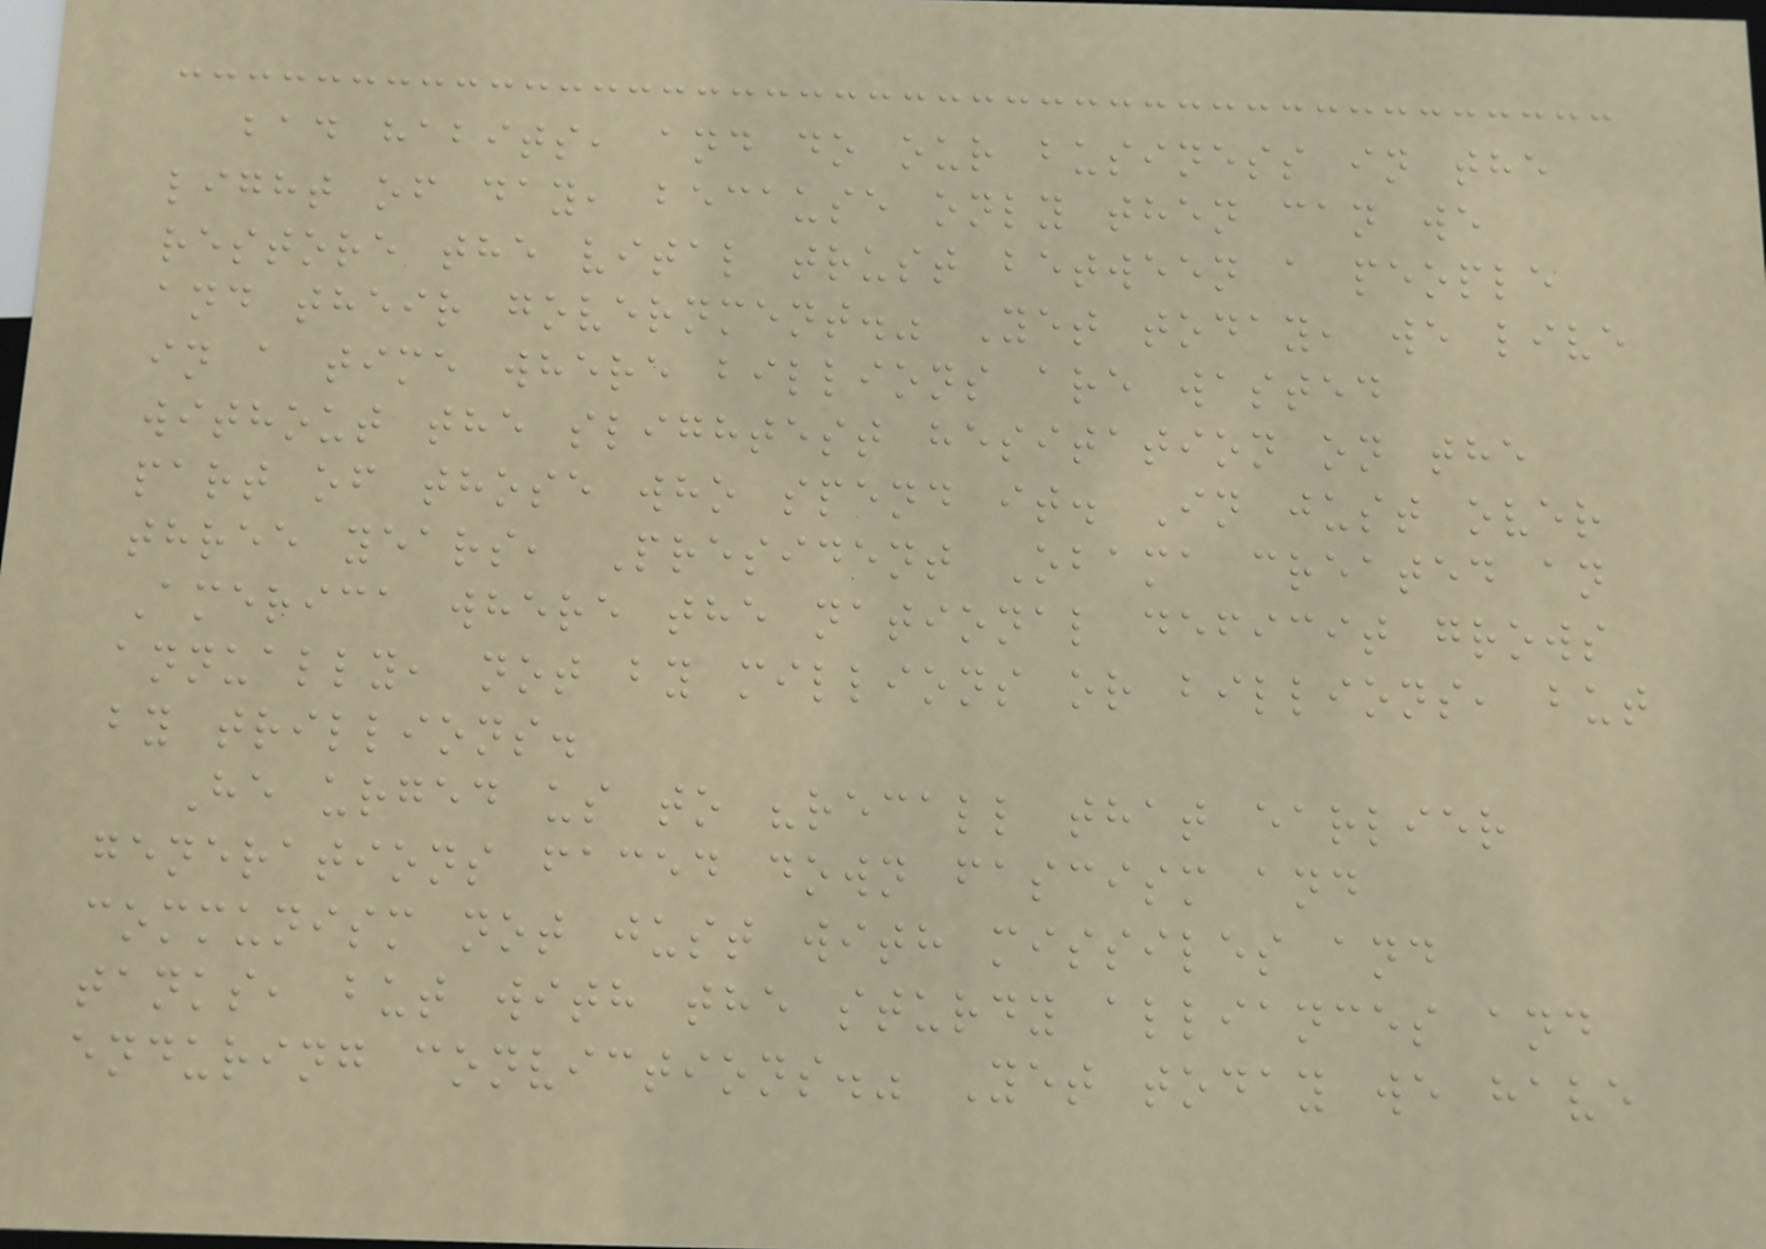bad habits, and do our business in the
light of day, because only then can we
restore the vital trust between a people
and their government." Yet today, we live
in a time where billions are wasted
without the slightest hesitation on the
part of those who spend it. In just over
three years, President Obama created an
America where the national deficit grows
annually, not by millions or billions, but
by trillions.
He urged us to "recall that earlier
generations faced down fascism and
communism not just with missiles and
tanks, but with the sturdy alliances and
enduring convictions." Yet today we have
